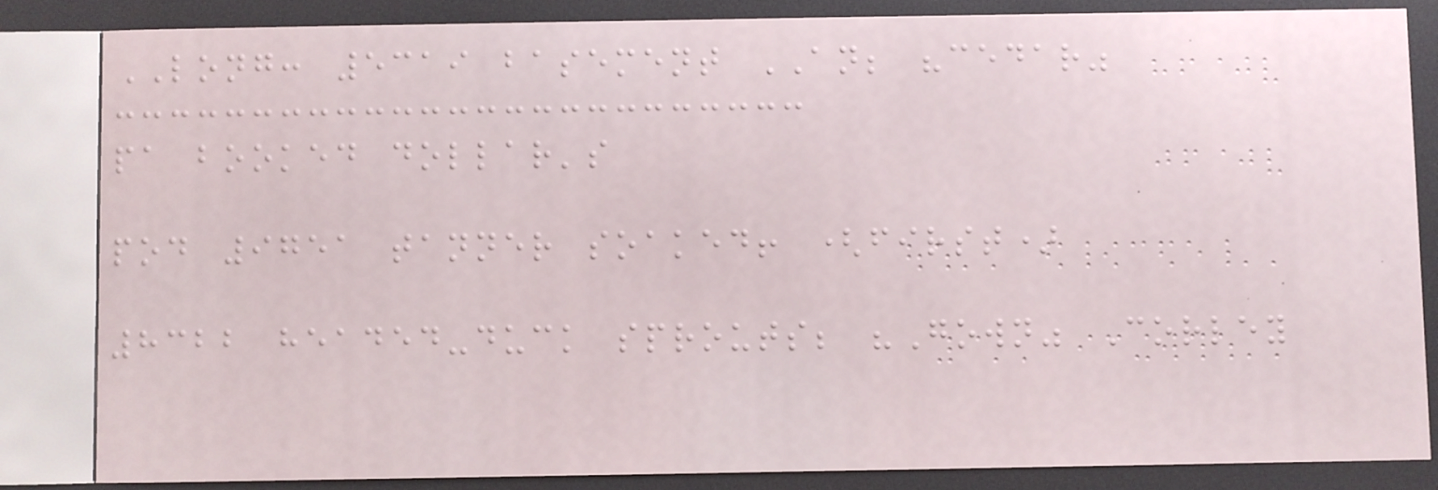LONG: 5319 basement AN; "cedar"
pa booked dollar's
pod 9751 tanner soaked! (first)
8322 headed-duck sprouts; "Gown" Corley
